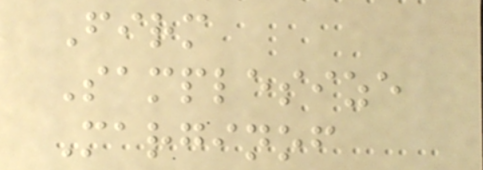Firm
Samplesize
Marginof
